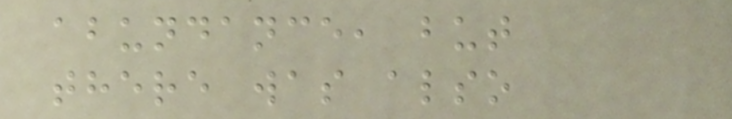abundance, but
there was also
